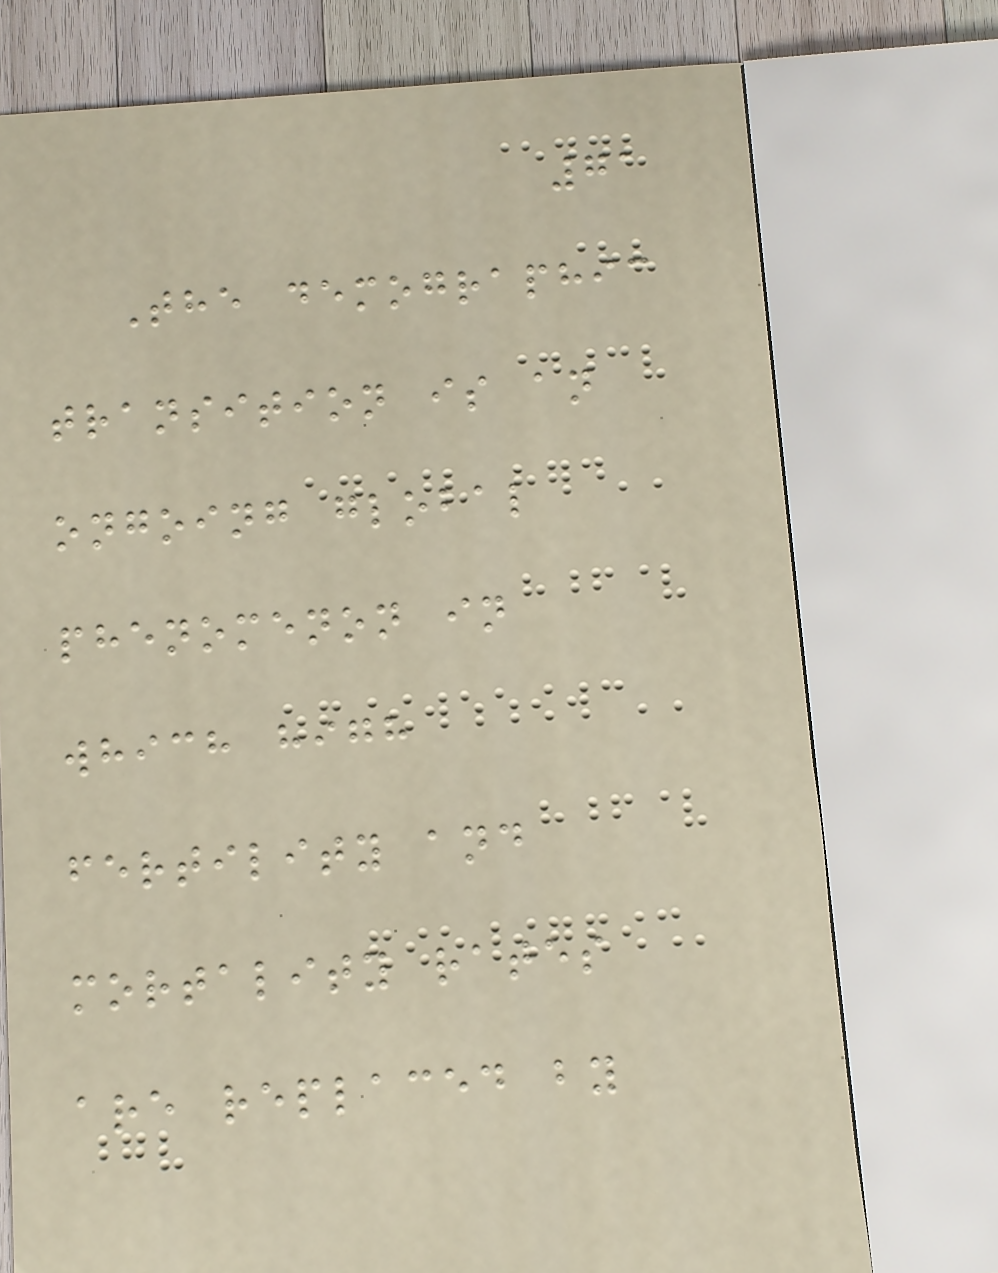71
The demographic
transition is an
ongoing global
phenomenon in
which high
fertility and
mortality rates
are replaced by
